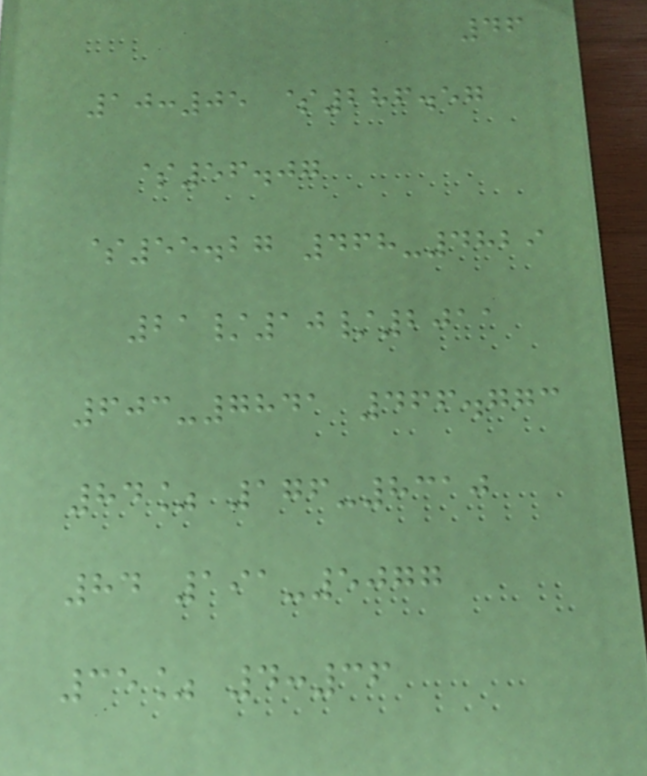46
10:05 $286.57
$56.07
$55.27 468-4829
21/10/2011
603-7841 466.773
84% 176-8310
84 191-5077
35% 4:36
